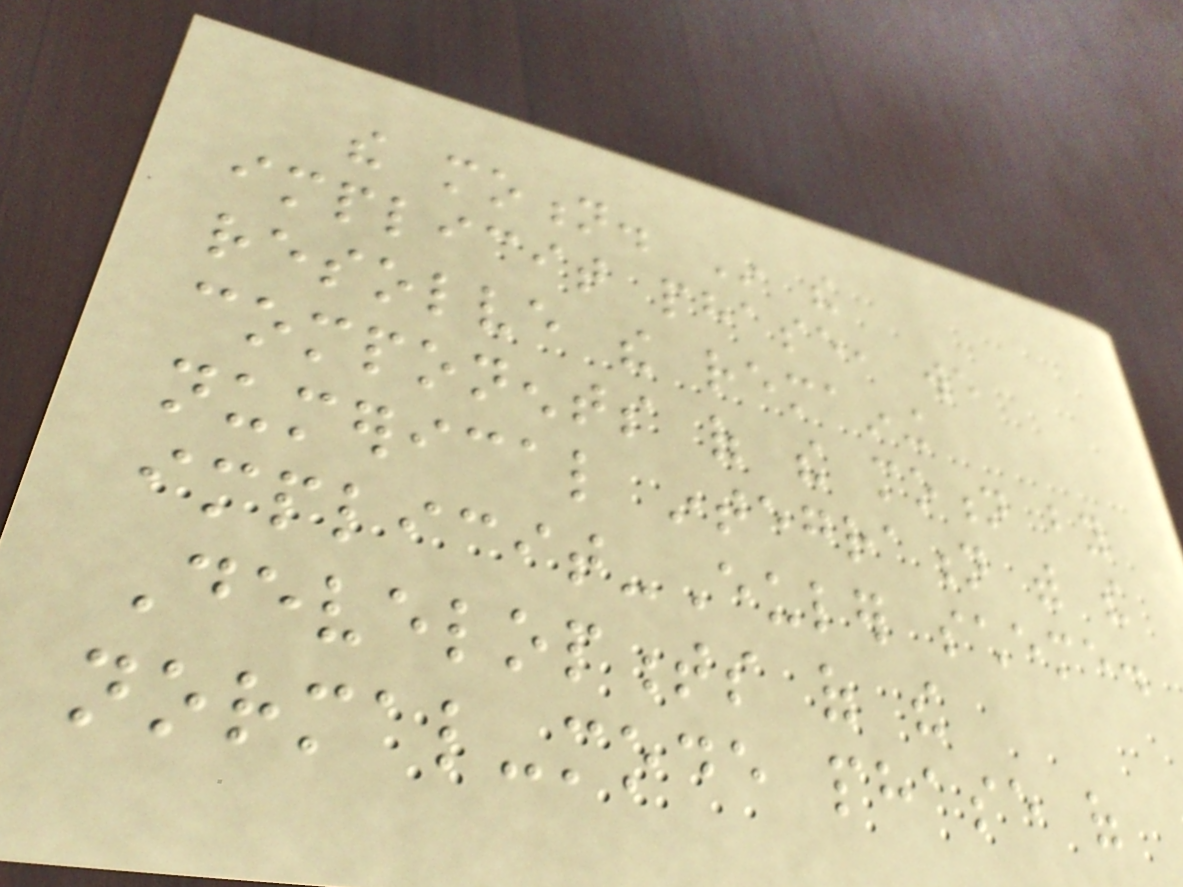the motion. In the
implicit phase, we
resolve the remaining
components of the motion by
numerical integration with the
implicit-Euler scheme.
Developments of the
normal-mode phase of
